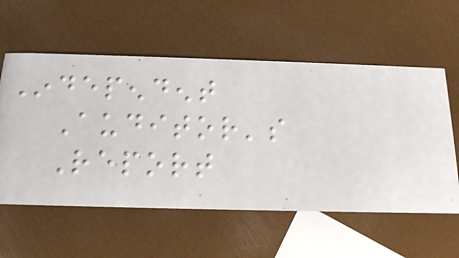Independent
Auditor's
Report
